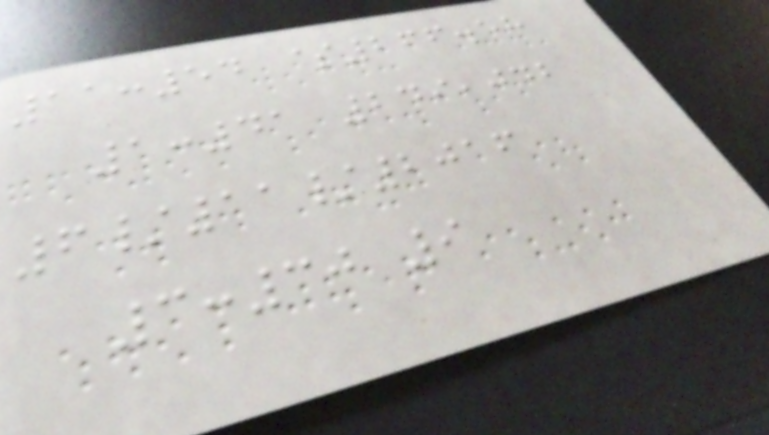11:54 $266.58
1:41 249,042
6/11/2016
3:30 9
